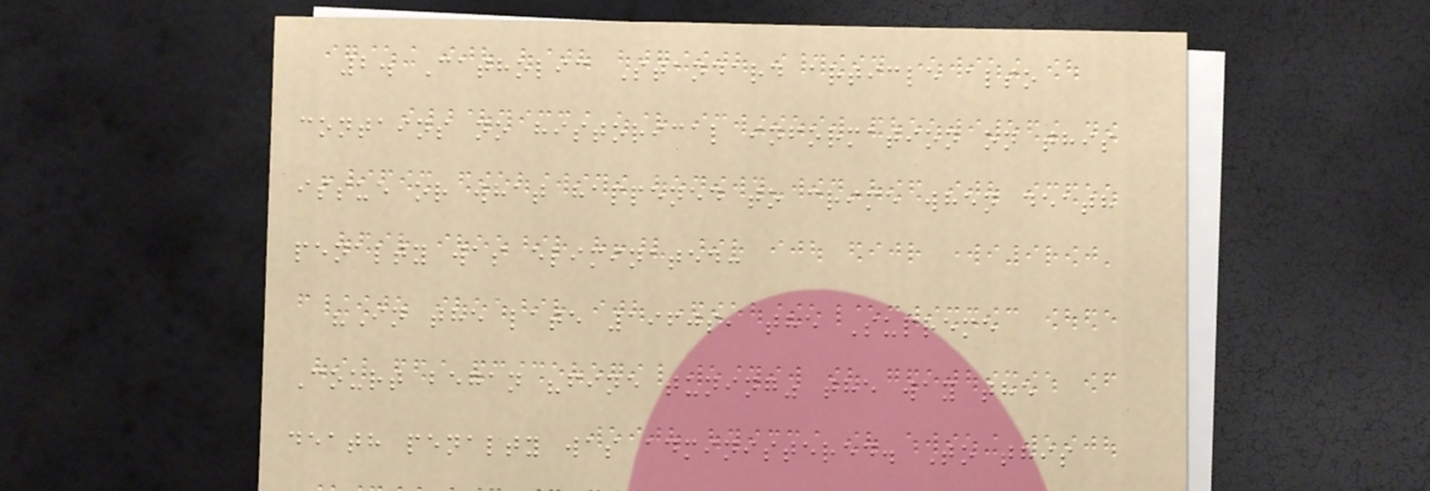2. Catholic Standard article also
contains no historical information on this
issue or what happened to crime when death
penalty was eliminated:
"In the late 1960s, the Supreme
Court began "fine tuning" the way the
death penalty was administered. To this
